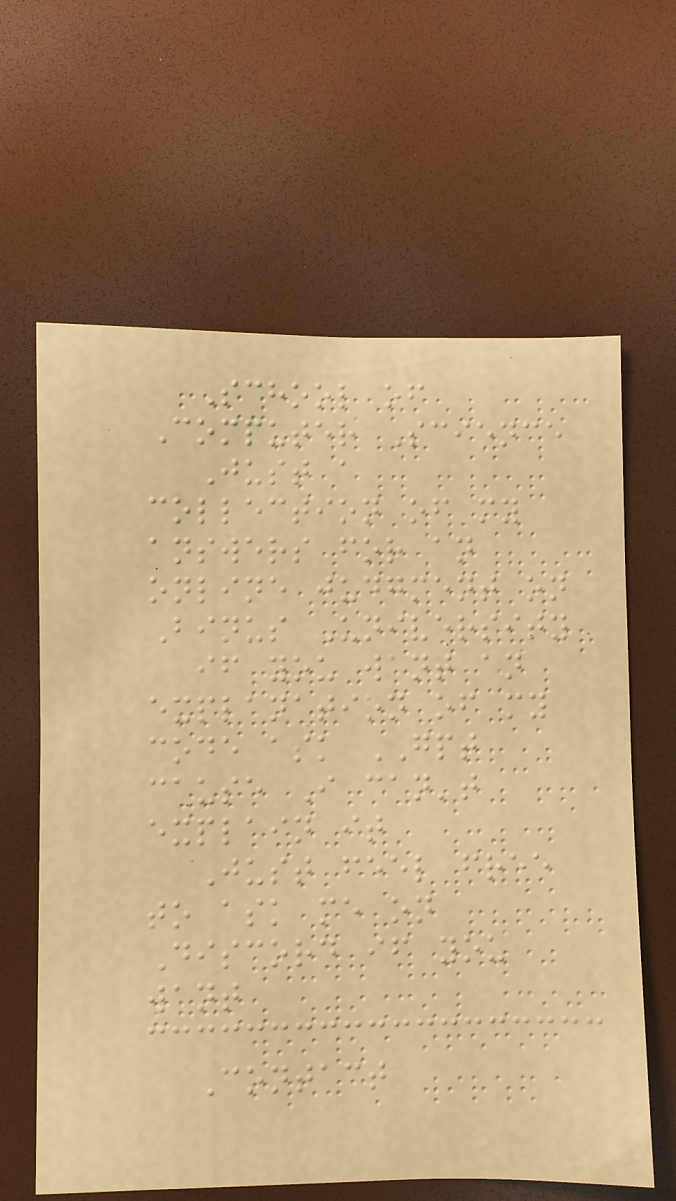School of
Computer Science
Just a
collection of my
answers for an
online judgment on
Binus University
if you want an
explanation of my
code ask GPT
cause I can't
explain it
Just feel free
to ask me on
Discord if you
want
Contact
